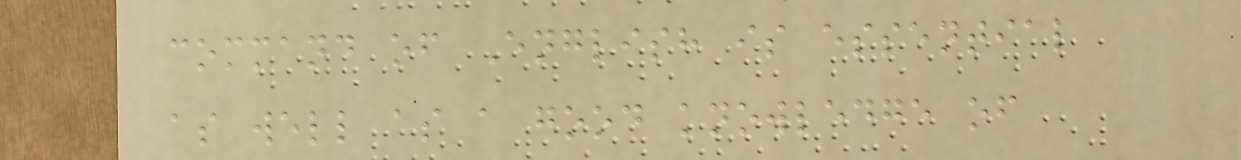command of English is essential
as well as a good knowledge of
